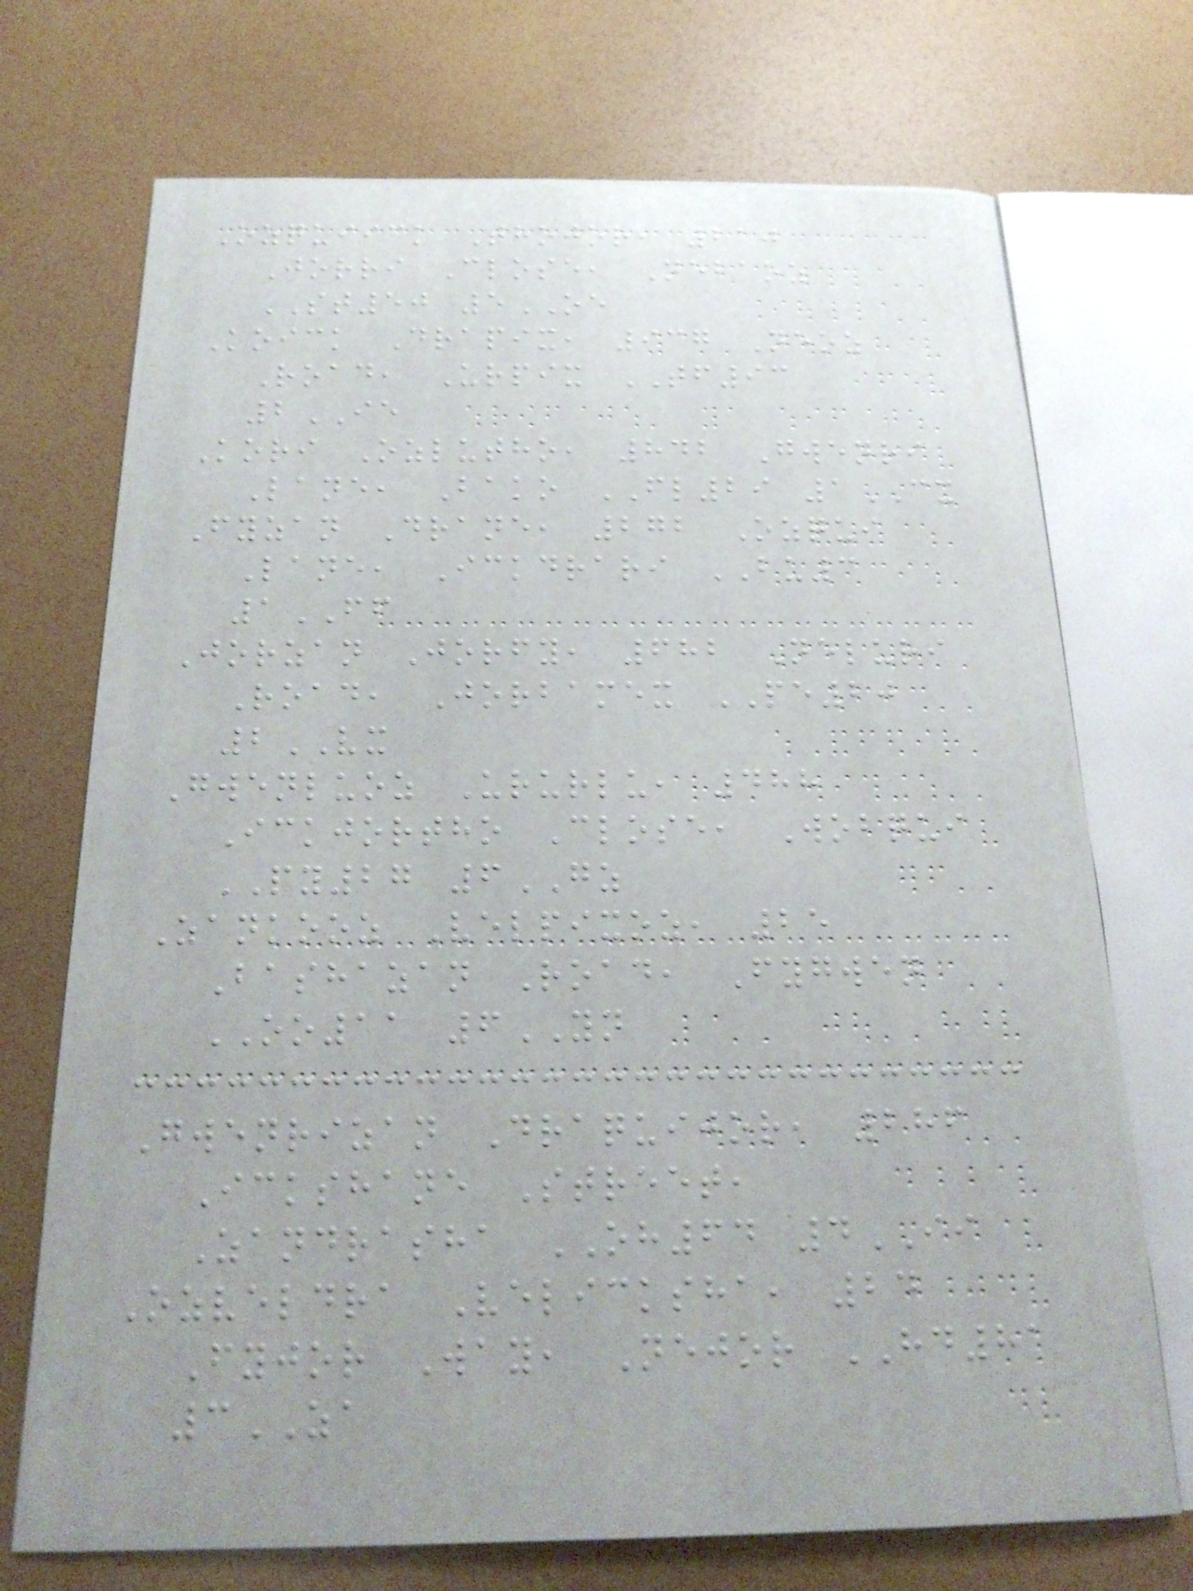Ozquiick Thojor, 210
Jorri Close, Nebaoz
ST50 5OE
Koick Drapix, 937 Neoz
Road, Urpix TF93
2IE
Kori Ozlutho, 842 Gwenri
Lane, Bako FL29 1CX
Fyzan Drane, 272 Ozqui
Lane, Ickdrari BU3
1FF
Jorzan Jorfy, 682 Neluri
Road, Jorbamex PE20
2VX
Gwenluoz Ururlu, 488
Ickjortho Close, Wobqui
PY27 6GZ
Zankooz Velpixoz, 25
Bashazan Road, Fygwen
OO11 6YN
Gwenrizan Draquijor, 286
Ickshane Street,
Zandrasha OH64 4II
Ozveldra Velicksha, 24
Fyjor Way, Nejor HD81
3ZA
